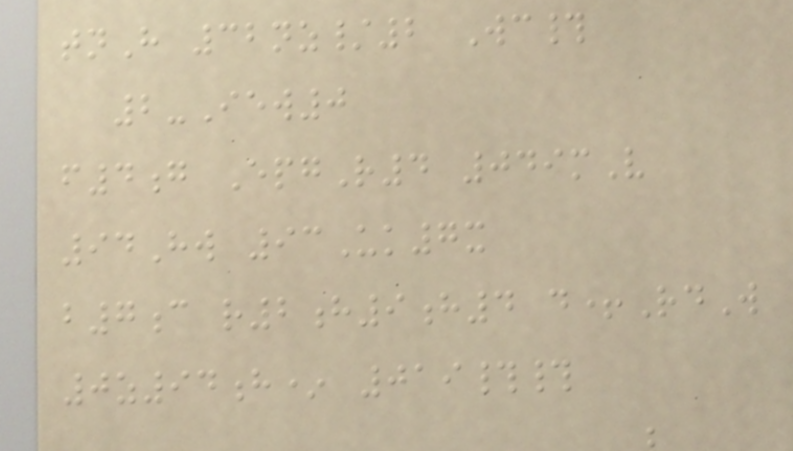tnH 32nz/2 Wc#
2-Iew0
f4g EpgR4 049mV
94Hw 93Uk7x
b7c r2h9h4 d+RdW
0z94h* 019##
